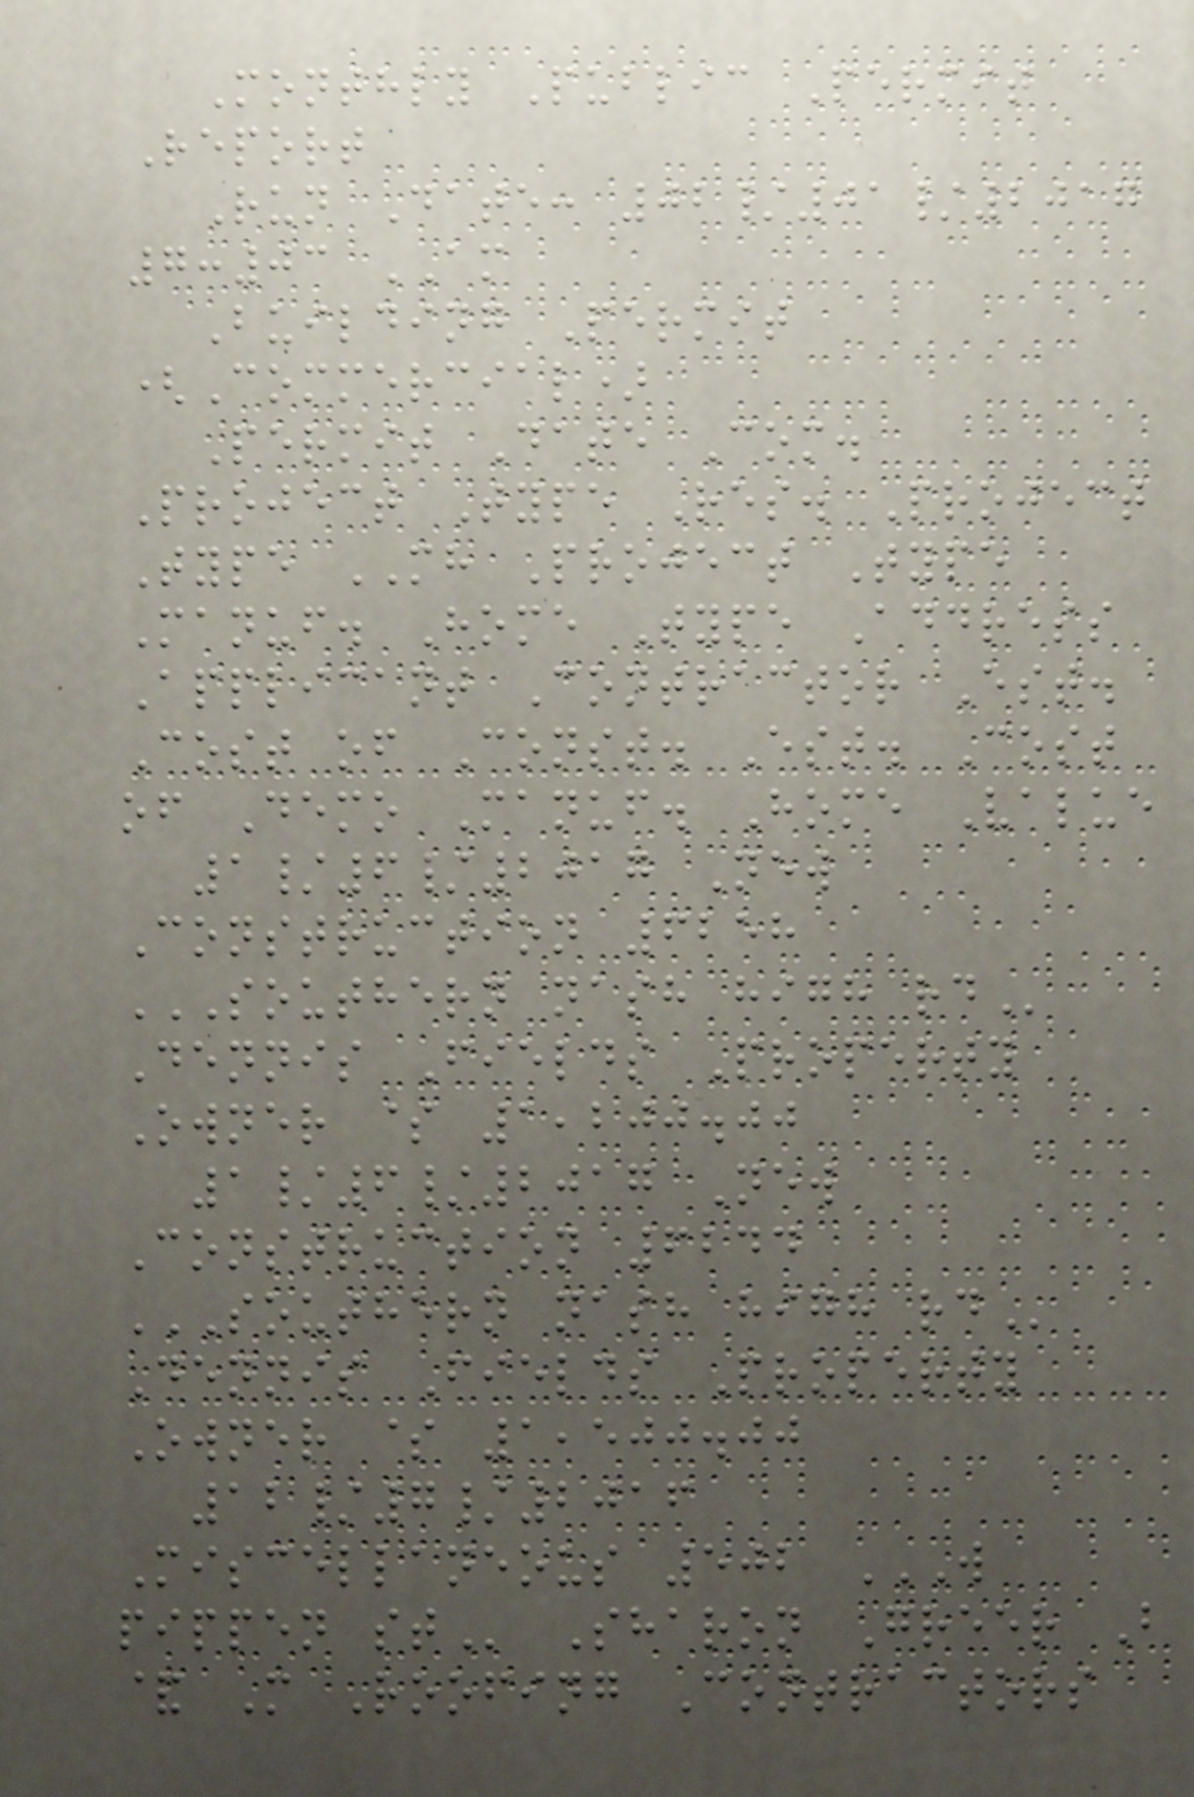Monthly Public Permit
Report
Run Date: 02/01/2017
7:03 AM
Building Permit
(Commercial)
Permit Date Com.
Project Type Res. Project
Type MH Project Type
Manuf. Home Type Address
Applicant Contractor Est.
Cost of Const. Est. Cost
of Demo Manuf. Home Value
1/6/2017 New
Construction 6258
SOUTHERN NASH HIGH RD
Dennis Fields Property
Owner $ 1,200.00
1/6/2017 New
Construction 6244
SOUTHERN NASH HIGH RD
Dennis Fields Property
Owner $ 1,500.00
12/7/2016
Miscellaneous 502 W
PIPPEN ST Sharon Greer B
& M Roofing Contractors
